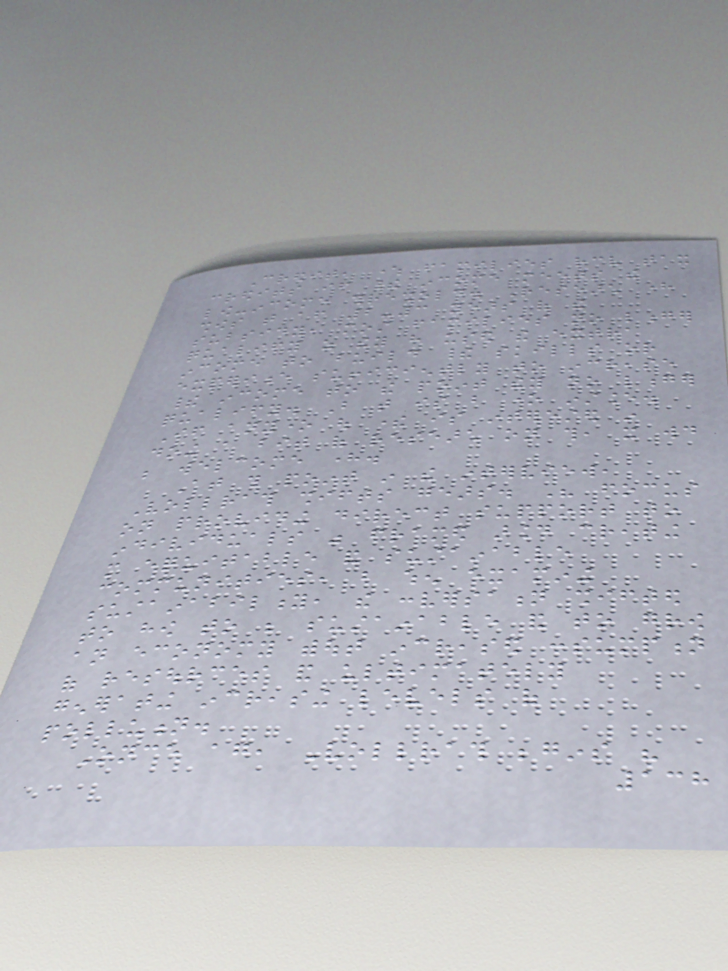Credit, where families receive tax
credits if their income meets the
low-income threshold. Research here
shows that after 2-3 years of the
subsidy, most families no longer
qualify as they have used the extra
income to build their skills or
experience sufficiently to increase
their income to the point they no longer
qualify. But that is but one instance.
If anyone out there is interested in
doing a bit of research on this, it would
be welcome here.
At this point in the interview,
Vollrath shifts gears. His focus
on providing direct support to
individuals was framed around creating
more equitable and sustainable
communities, but when examining
sustainability, the conversation shifted
to how to be sustainable and to grow
an economy without increased consumption
of resources and ultimately
generating increasing levels of
pollution.
Once again, Vollrath begins his
138
